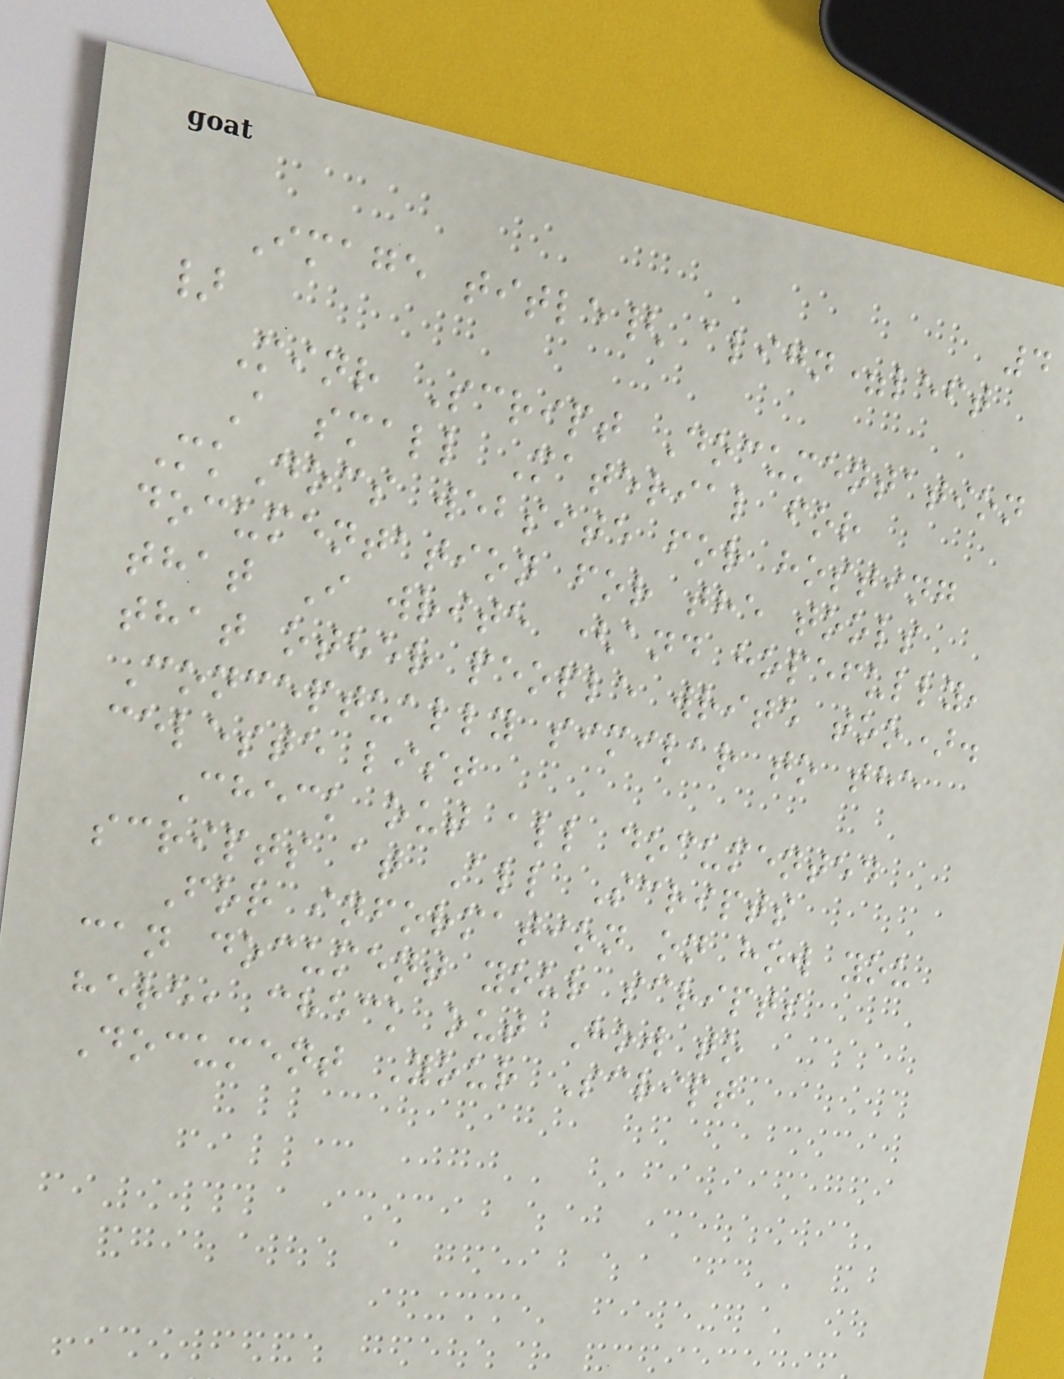4
Image title{ align=left
}
Minr Script Documentation
A small Material for
MkDocs website for hosting
documentation for the tools
that I write (and hopefully,
that other people write too).
Conceptually similar to the
celeste list
Check out all documented
scripts at All Scripts
For information on how you
can document your scripts
here, check out How to
Document Your Script
